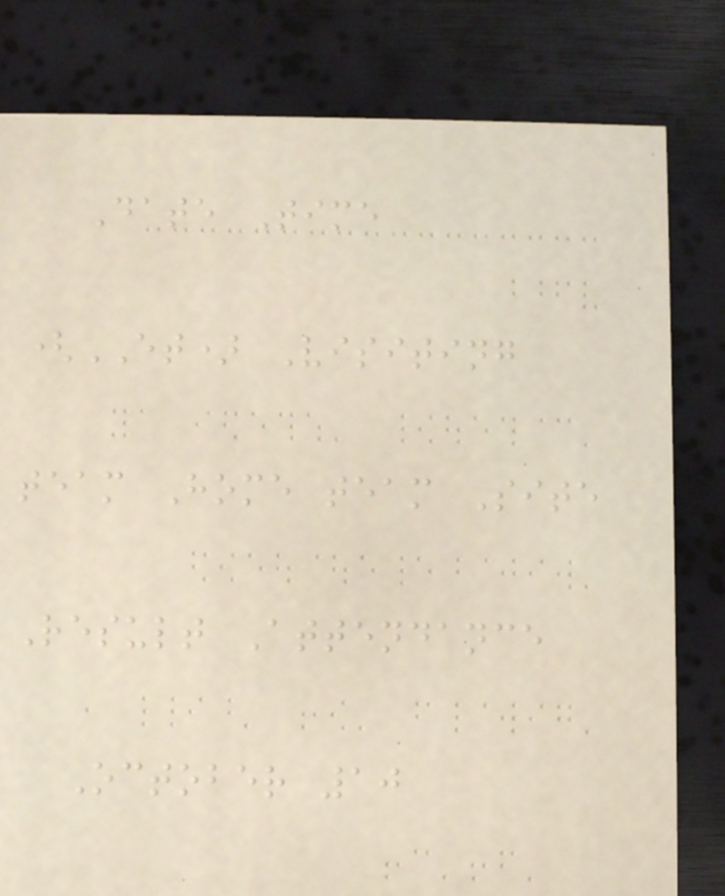Date Time
(ET) Visiting
team Home team Site
Result Attendance
October 10
